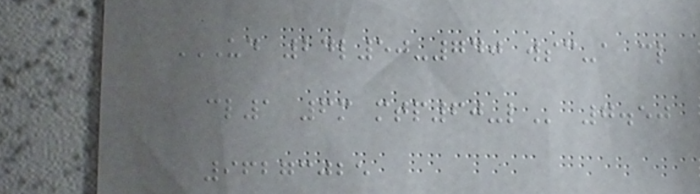UD 24L50-740 WSC-A CL
CL1 6M MTP60-L 7.50
96273025
